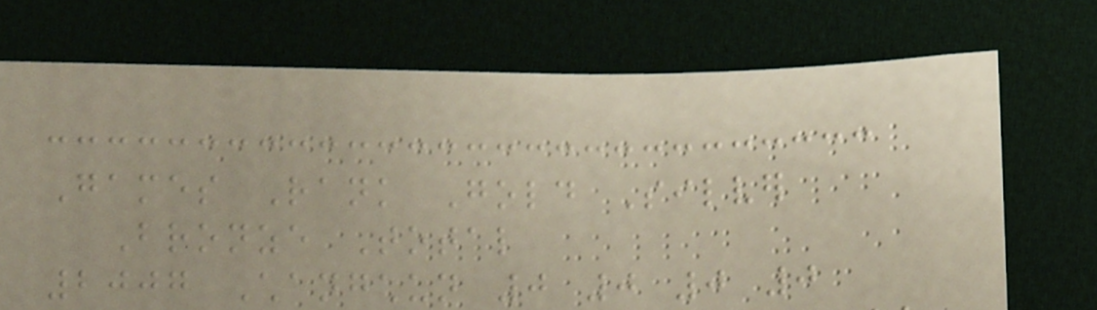Games Rank Gold Silver
Bronze Total
2007 Changchun 0 0 0 0
